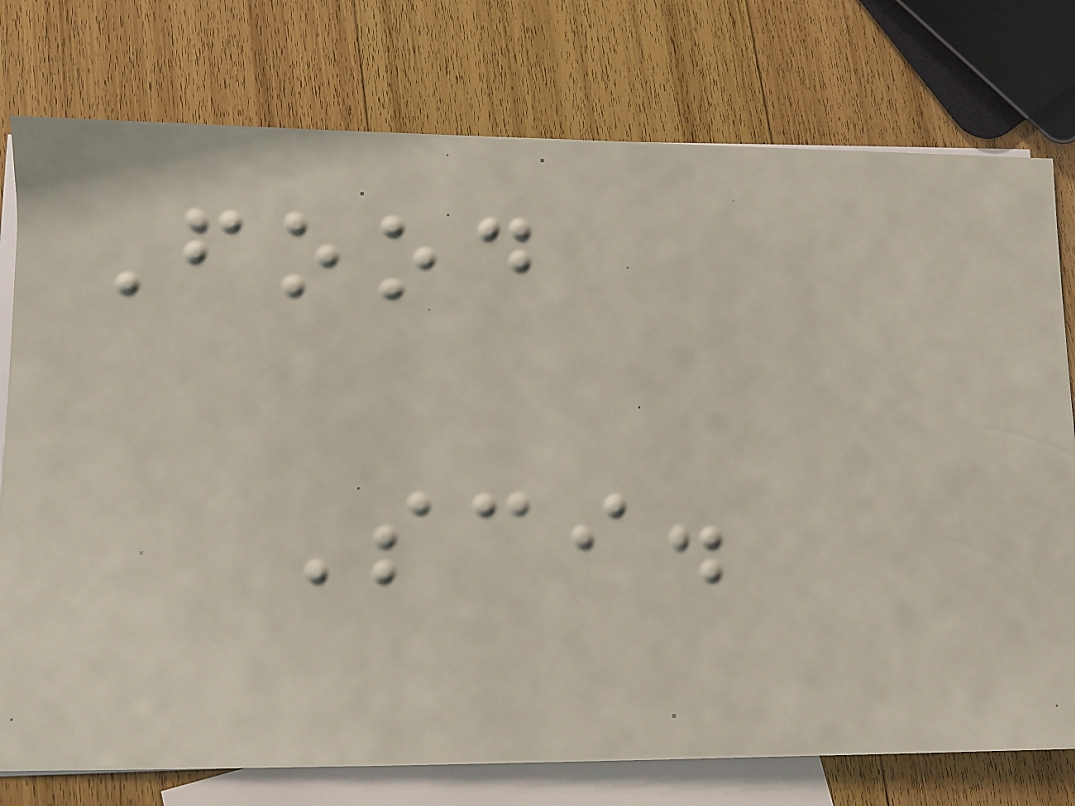Food
Sci.
